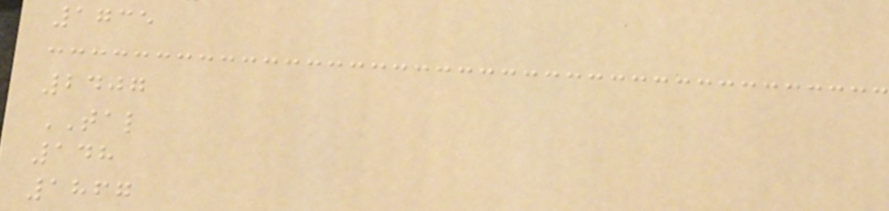1735
2407
TAL
148
1867
